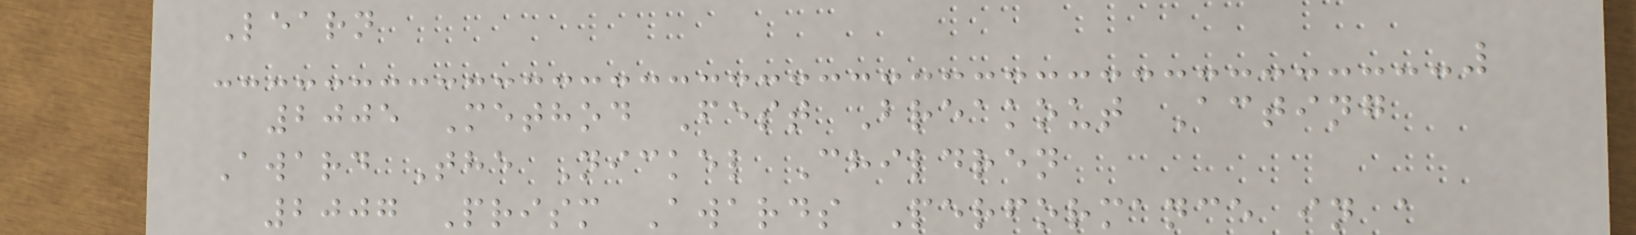Learn
2005 Method Fest Breakout Acting
Award The Nickel Children
2007 Prism Awards Performance in a
